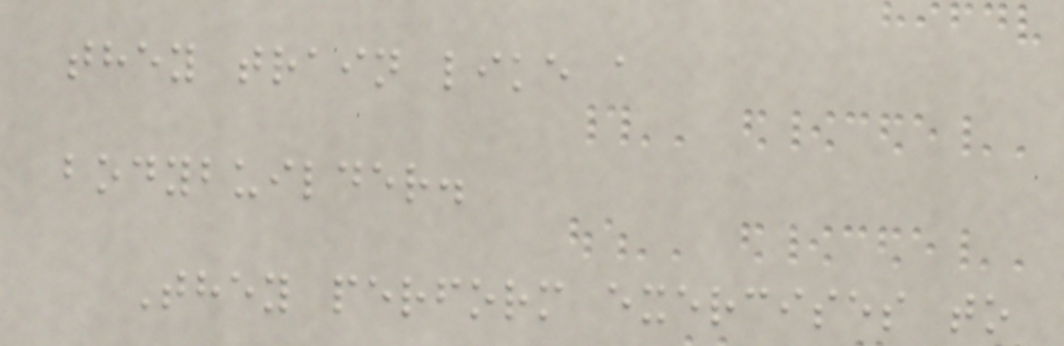they train like a
bodybuilder.
They perform exercises to
